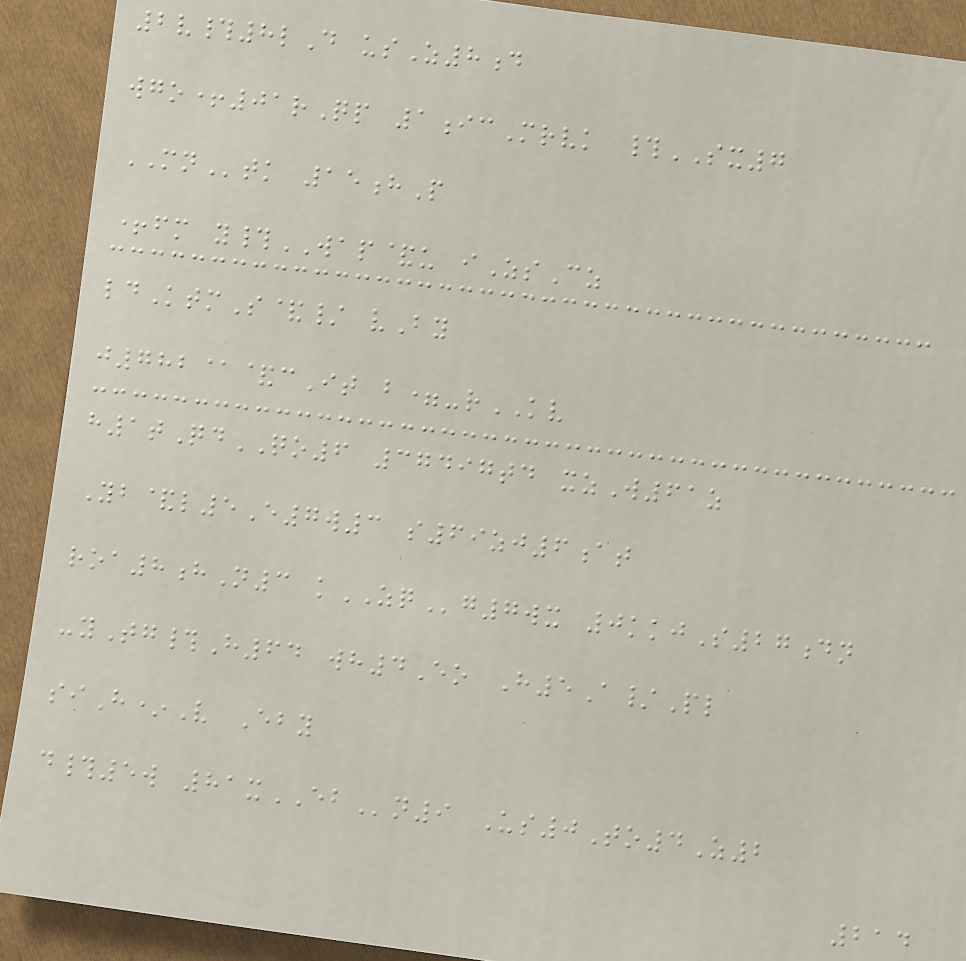2v#8lD usZ8d
wgo+01rQp 1icMrvk #SX7
MNtk 15hP
+fm y#WAP&u iZsCz
ldKtmS&/ vBy
j782@&cIt b=-rKV
h1tQdQO6 37497td xzW61z
Yb&l5E7w3 s69zj6at
roa8hN3 kZQg7wx 0kkjS27dn
-yTg#H64 wh4Eo H5A/Pl
siH*V Eby
d#5w 81xEBn9 Us0To4Z2
214
